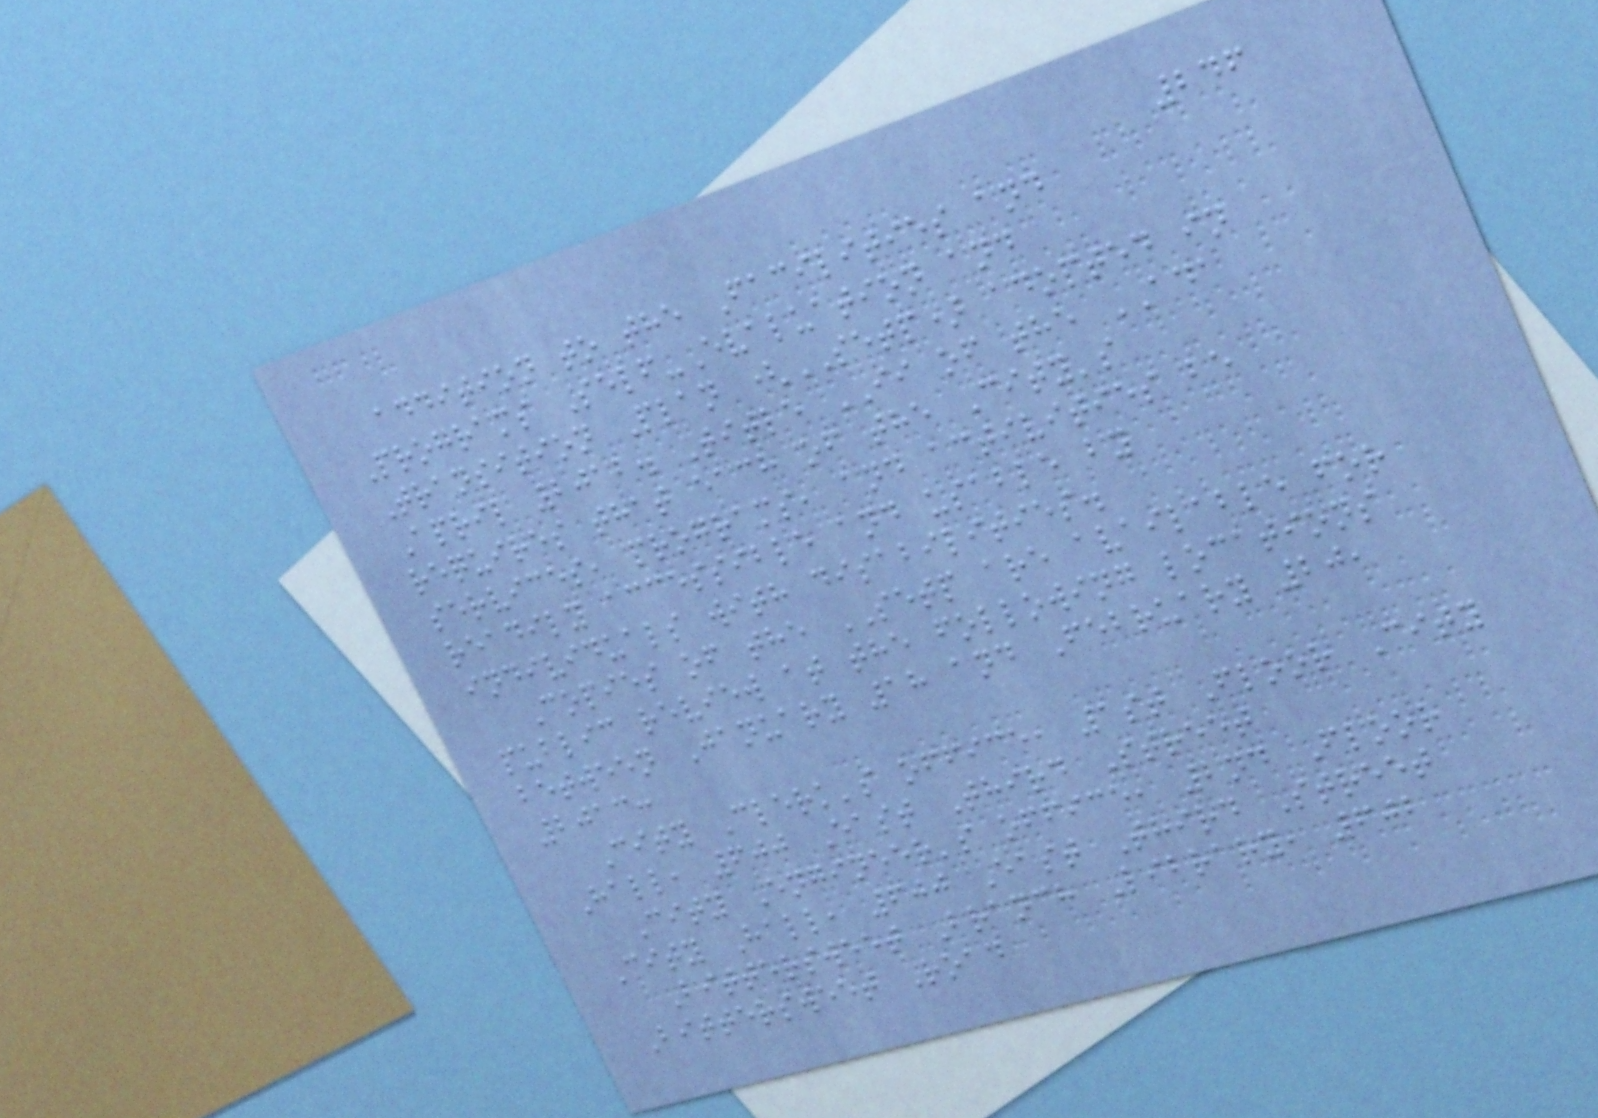246
addition to the Facilities and
Programs Self-Evaluation and
Transition Plan (SETP) adopted in
April 2012. Title II of the ADA
requires that each of the City's
services, programs, and activities be
readily accessible and usable by
individuals with disabilities.
Copies of the SETP are available for
public review at the following locations
between January 18 and February 20,
2013:
City Clerk's office, 1st Floor City
Hall, 600 East Third Street
City Engineer's office, 2nd Floor
City Hall, 600 East Third Street
Bittersweet Branch Library, 602
Bittersweet Road
